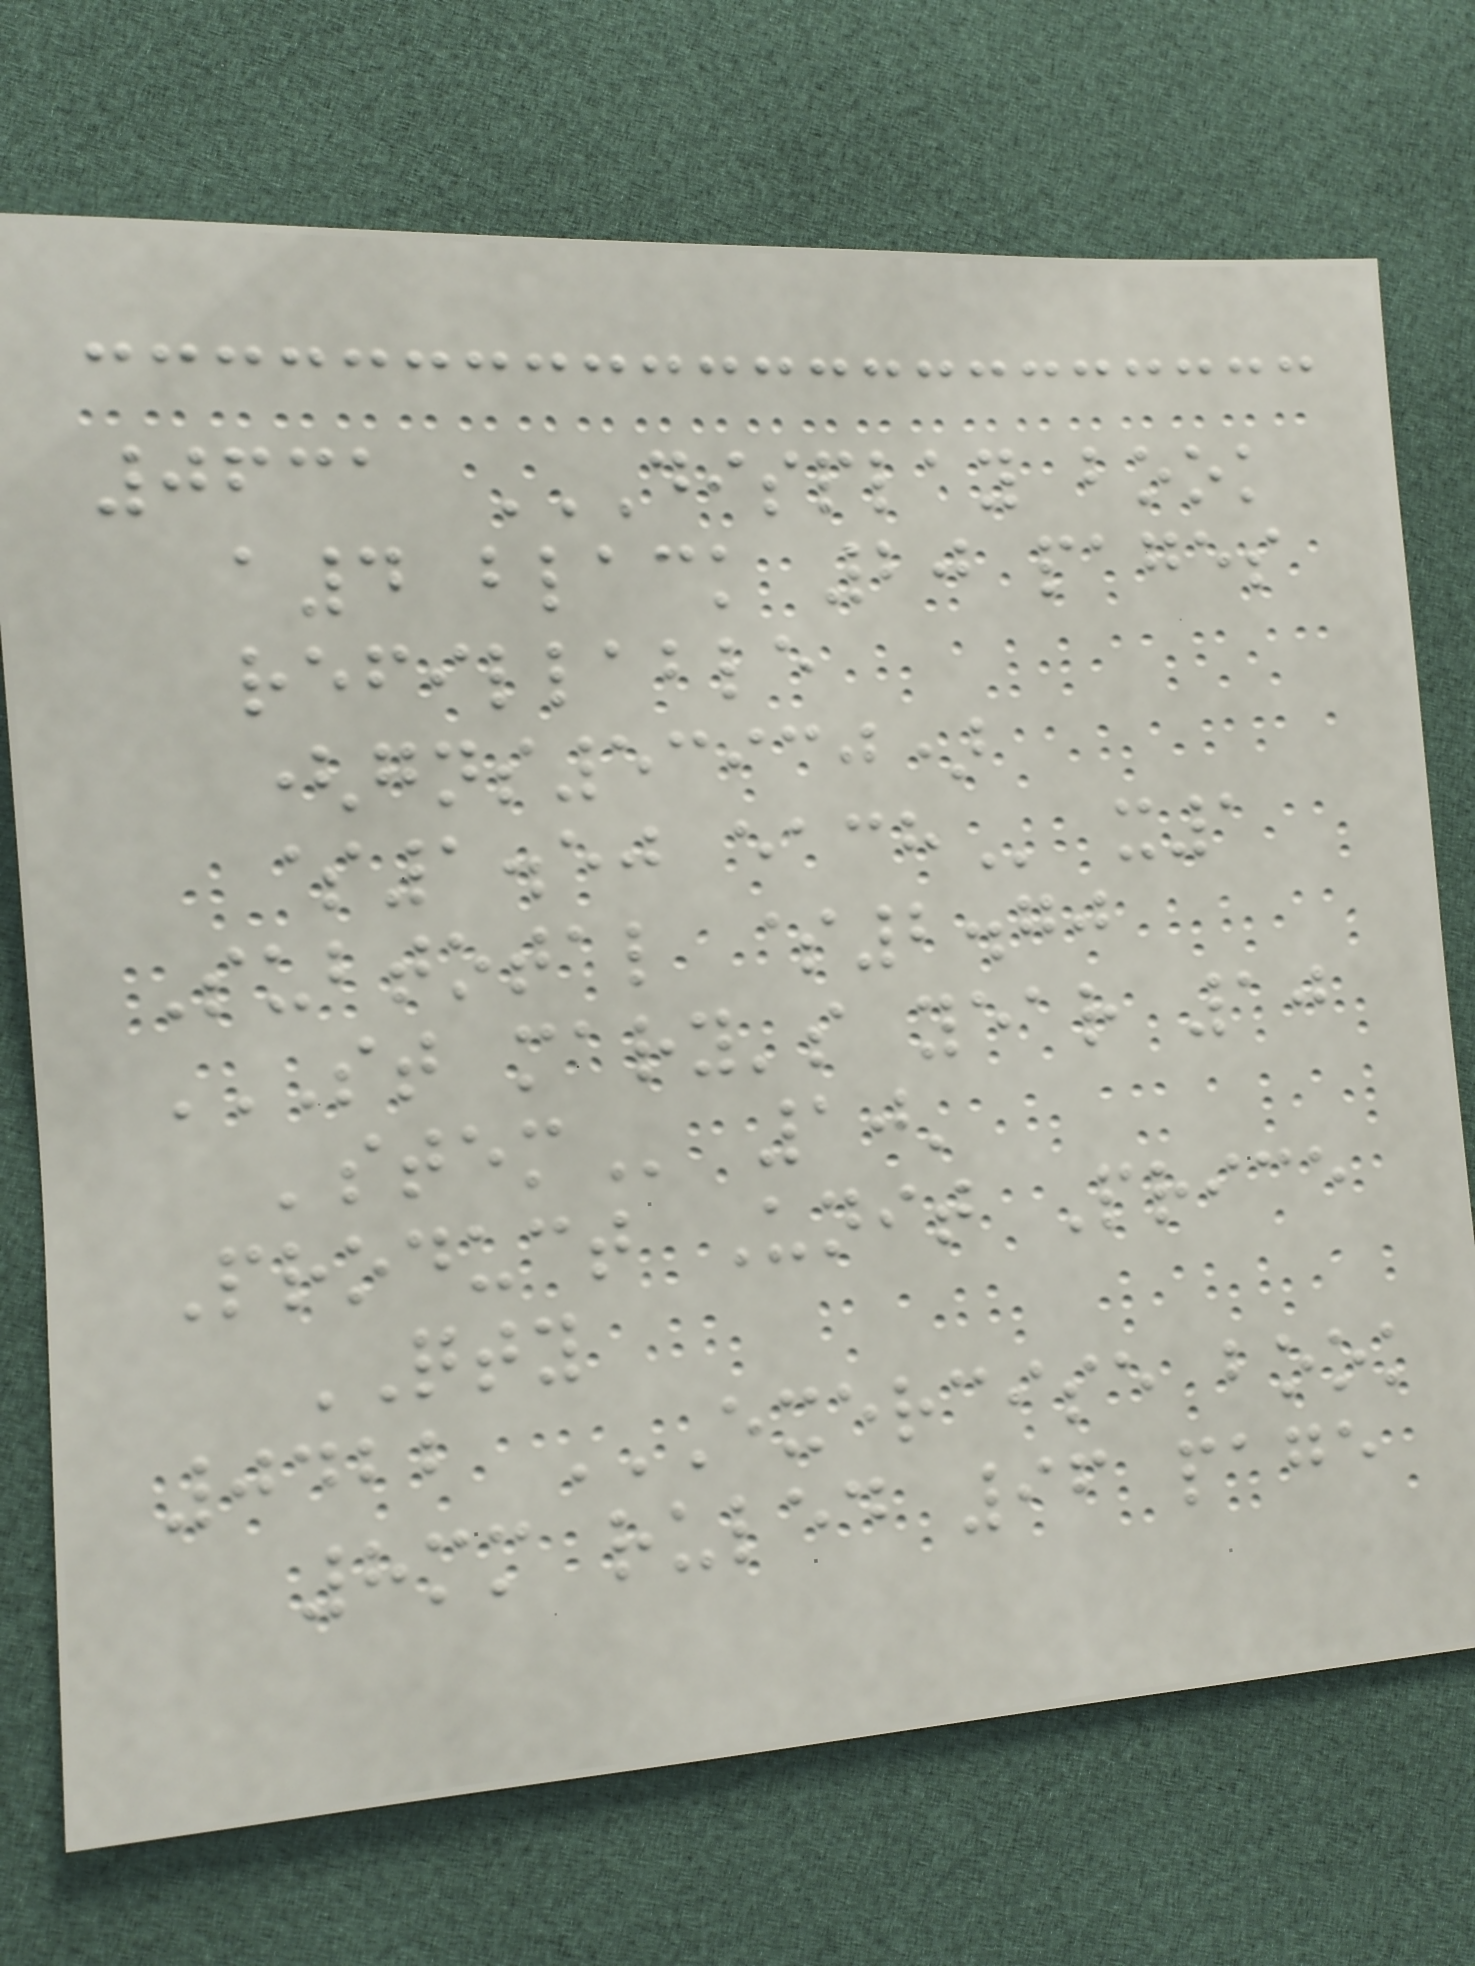0631 DISPLAY BOOK
A4 BLACK 20 PAGES
REFILLABLE
(GNS53930)
$1.50 EACH x1
Subtotal $2.70
ST MARY'S YEAR 10
'STEM 10'
Product Unit Price
QTY
0422 EXERCISE BOOK
8MM RULED 96 PAGE
